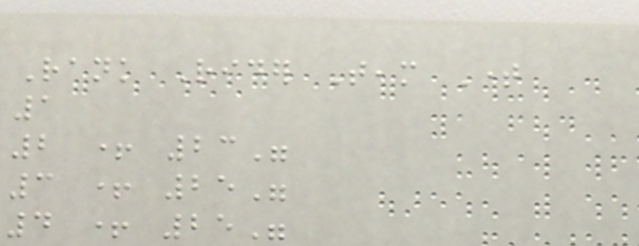Rank Rider Team Time
1
2 + 23"
3 + 25"
4 + 25"
